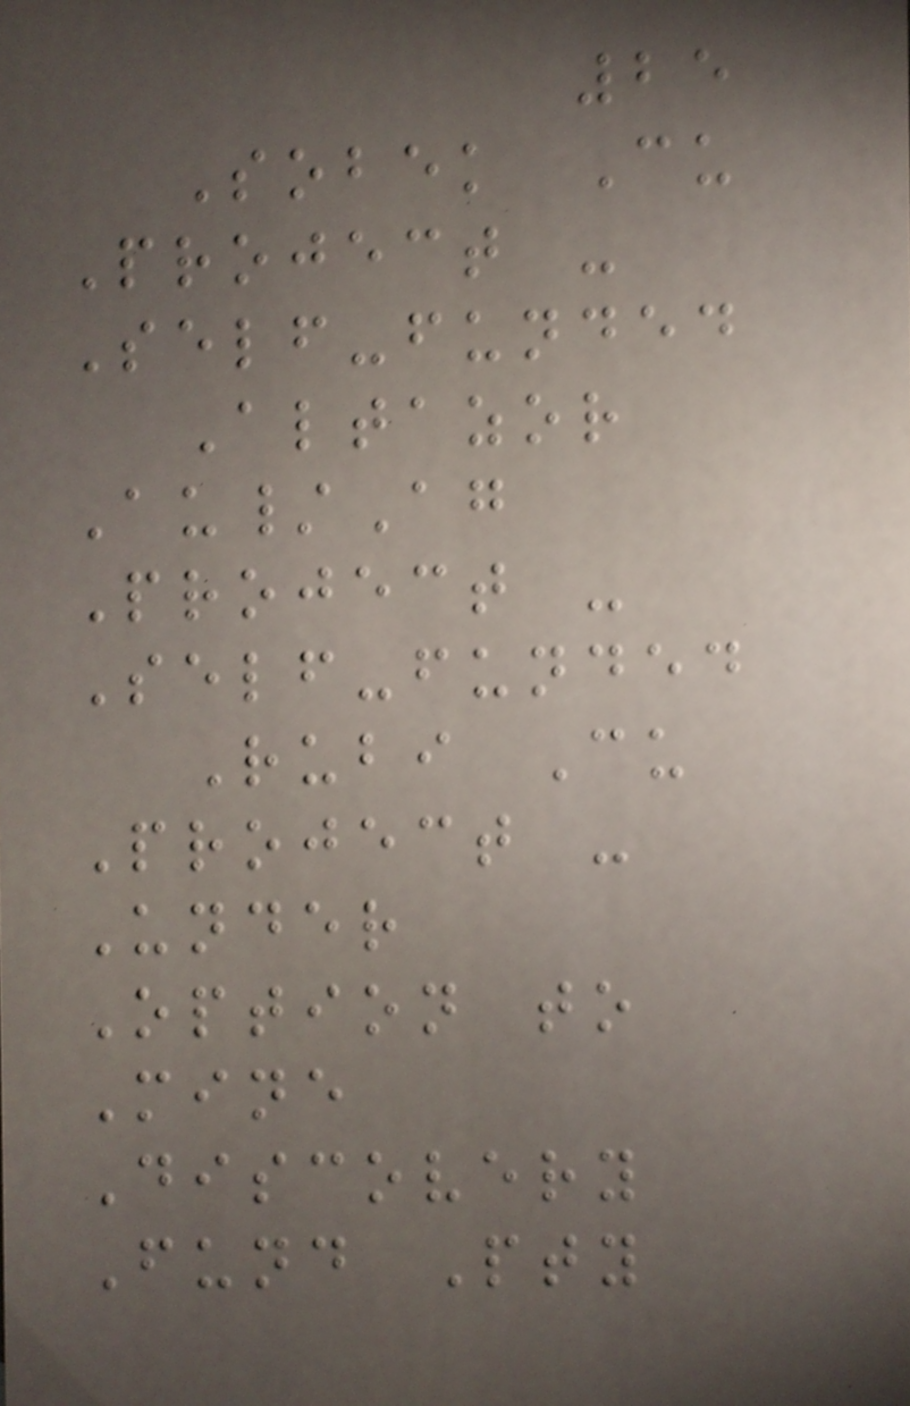25
Sobek Cu
Project -
Self-funded
Altazor
Au/Ag
Project -
Self-funded
Rubi Cu
Project -
Under
Option to
Mine
Discovery
Fund Pty
